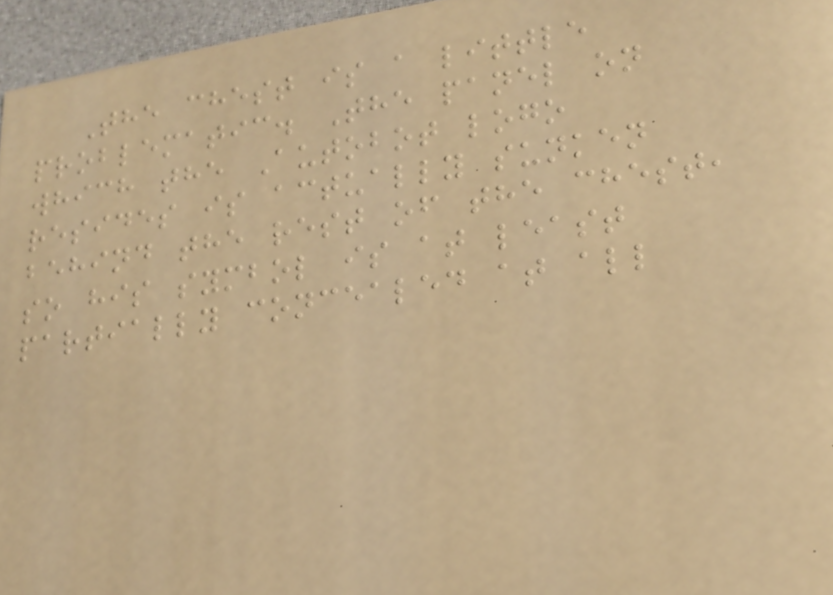The chest is a little
problematic. The panel on
which the Autobot logo
resides is actually sunken
behind the rest of the chest,
so his symbol is at least
partially concealed at all
